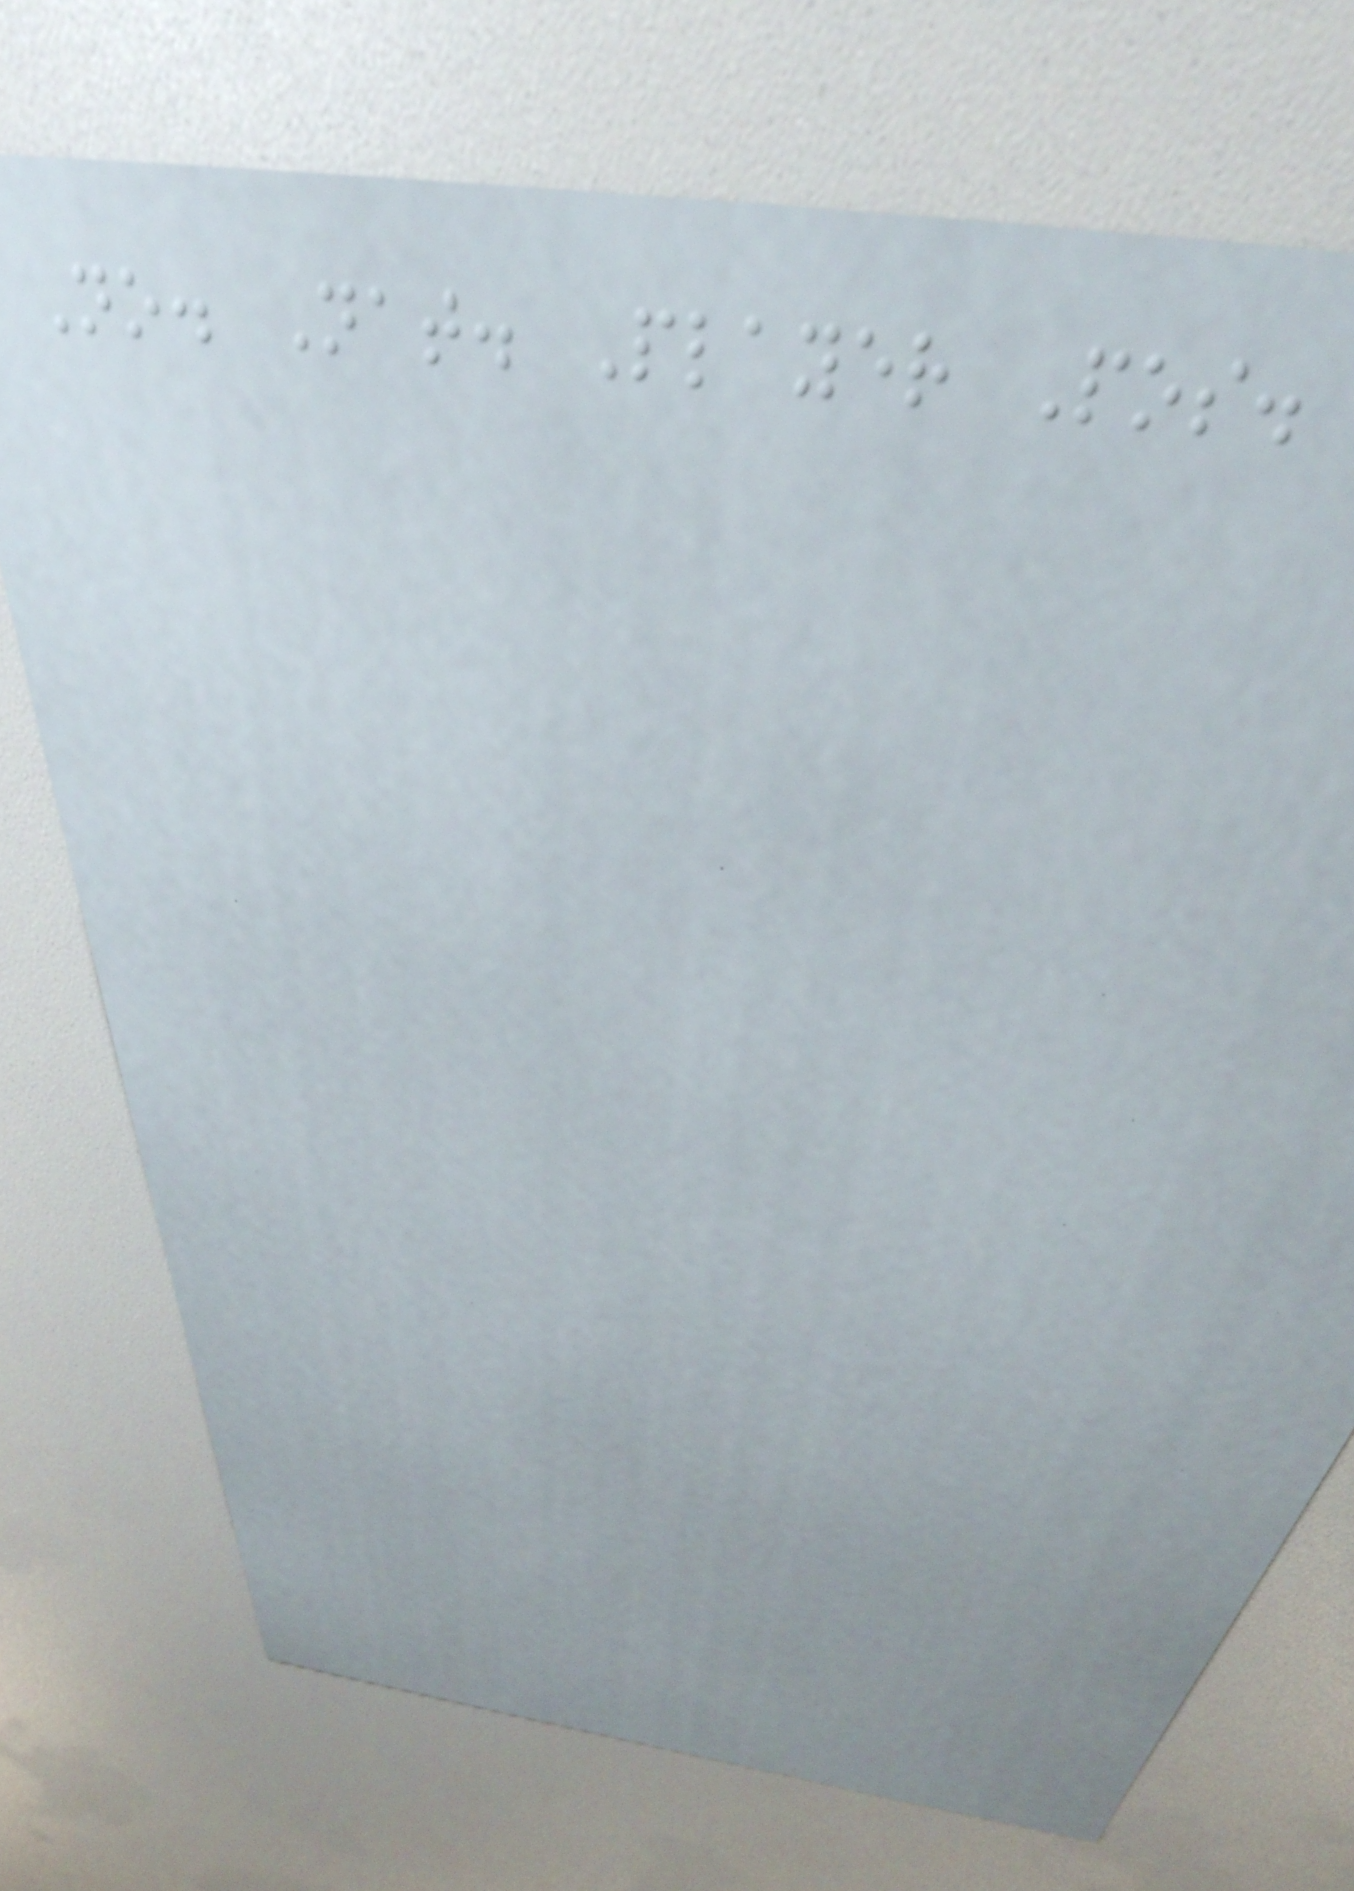No. Nat. Player Pos.
